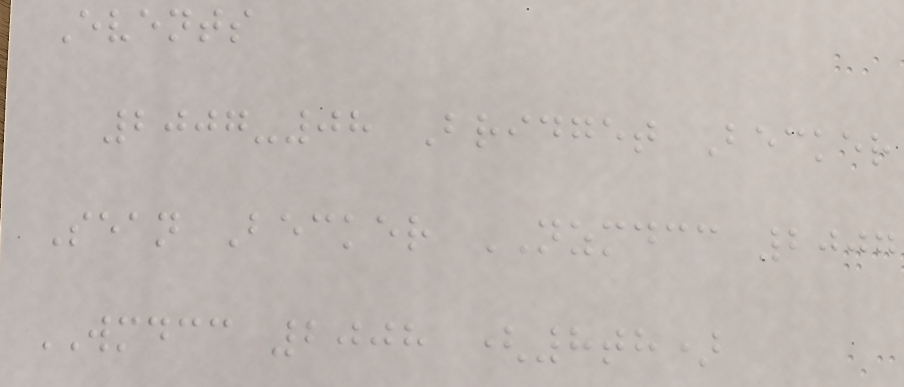Events
2007-08 Bridget Becker
Sean Becker NZMDCC 2007
WMDCC 2008 (8th)
